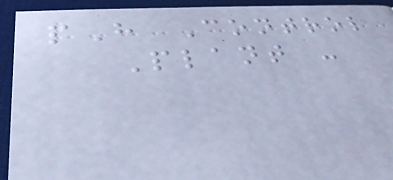pH Control
Plant -
